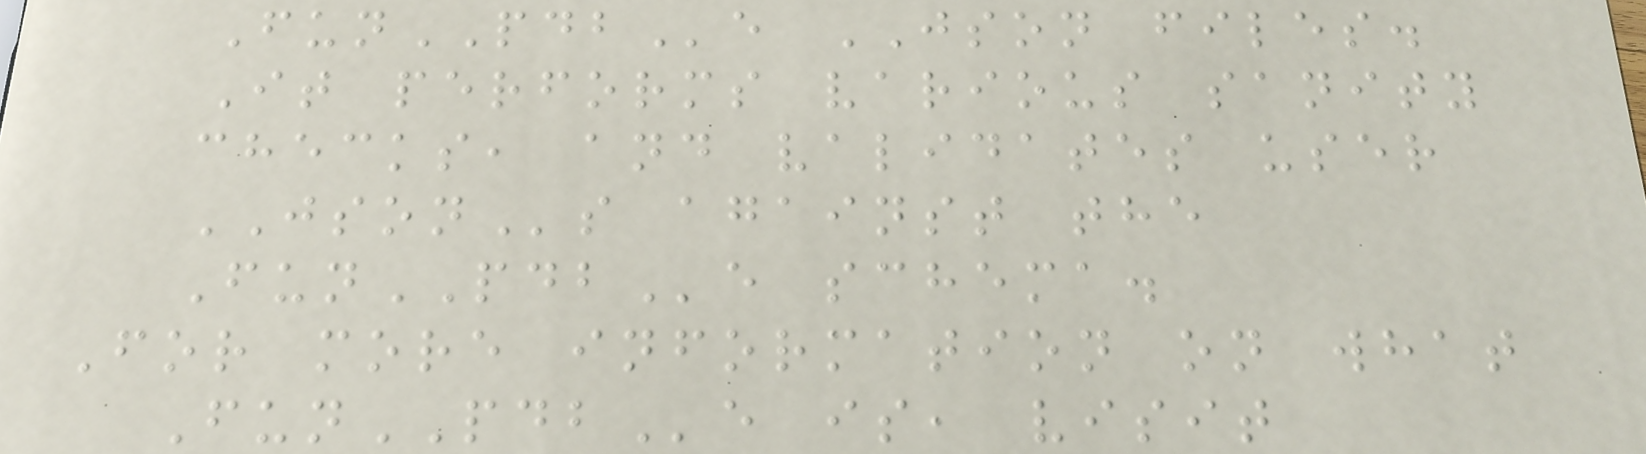FunPDBe JSON files.
It performs various sanity
checks, and validates user
JSONs against the
FunPDBe schema.
For more information on what
FunPDBe is, visit
